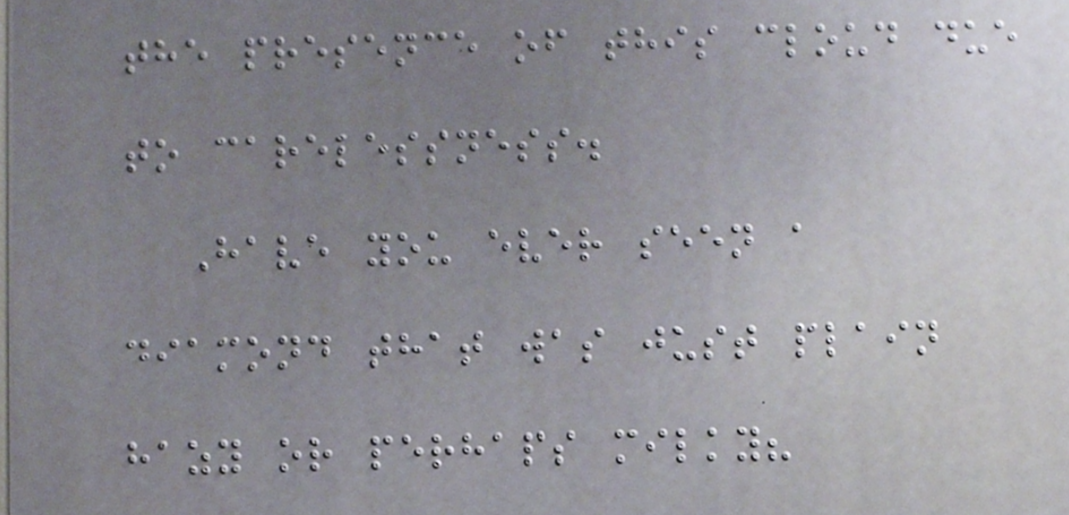the presence of this cloud due
to carelessness.
Have you ever seen a
diamond that was just plain
hazy or perhaps milky?
